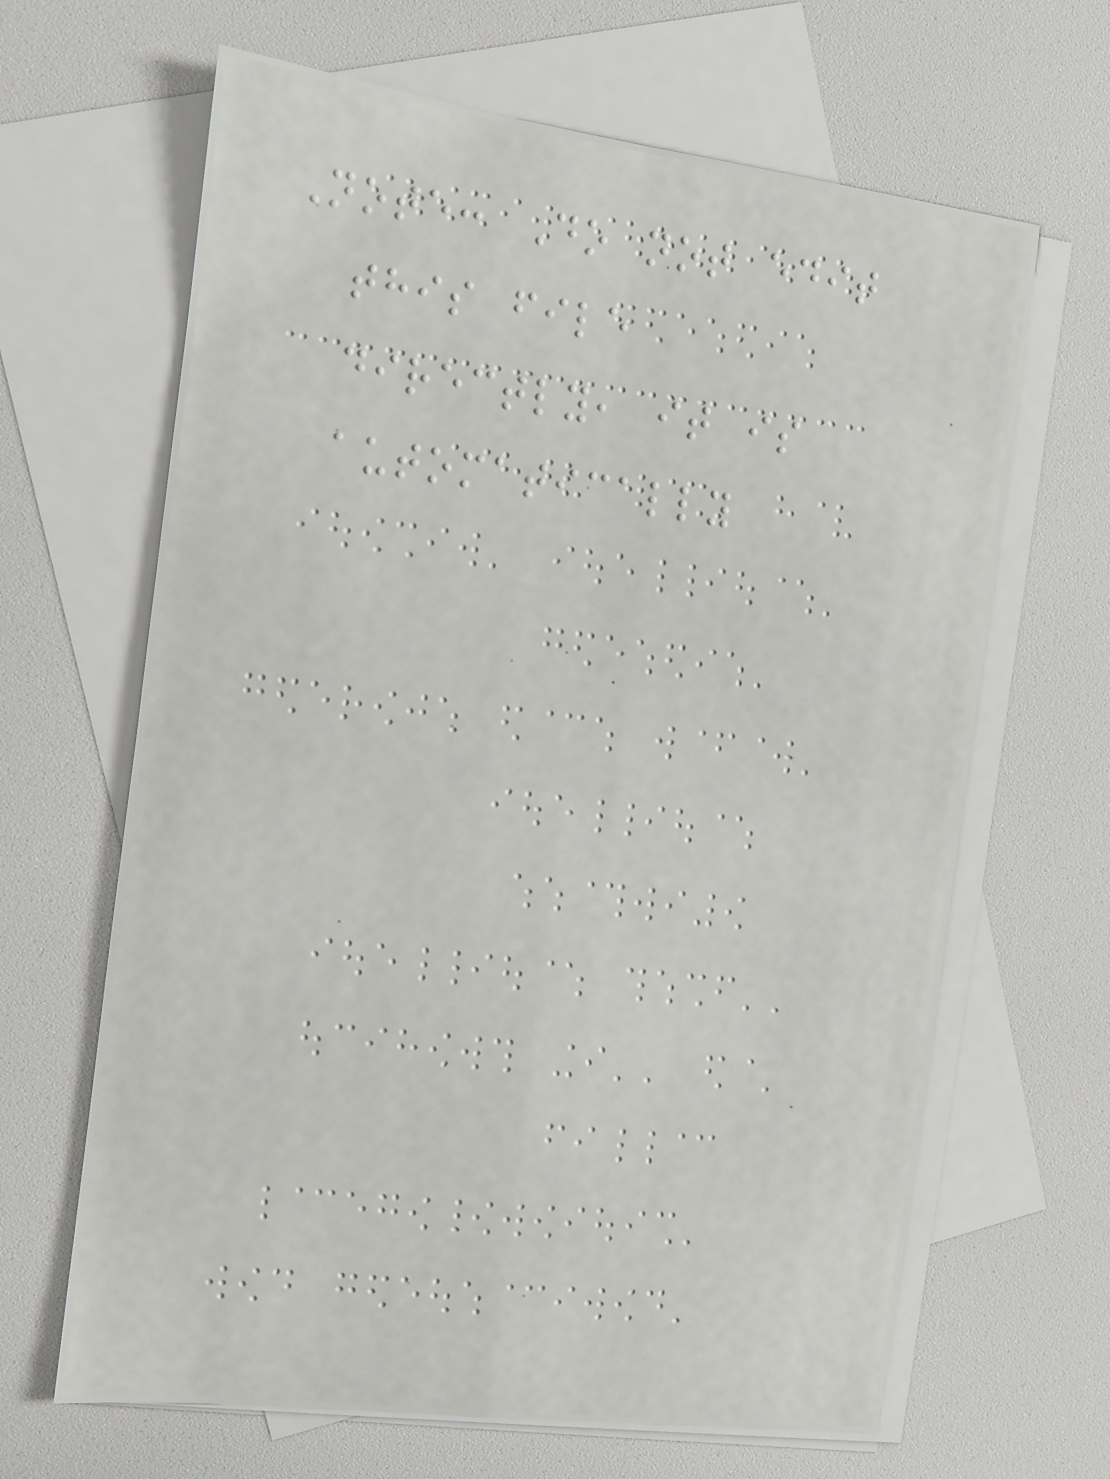Note: Do not edit
this file
directly, it is
automatically
